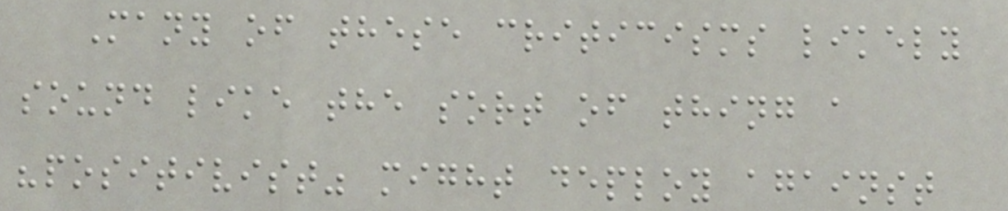Many of these criticisms likely
sound like the sort of thing a
"positivist" might deploy against
